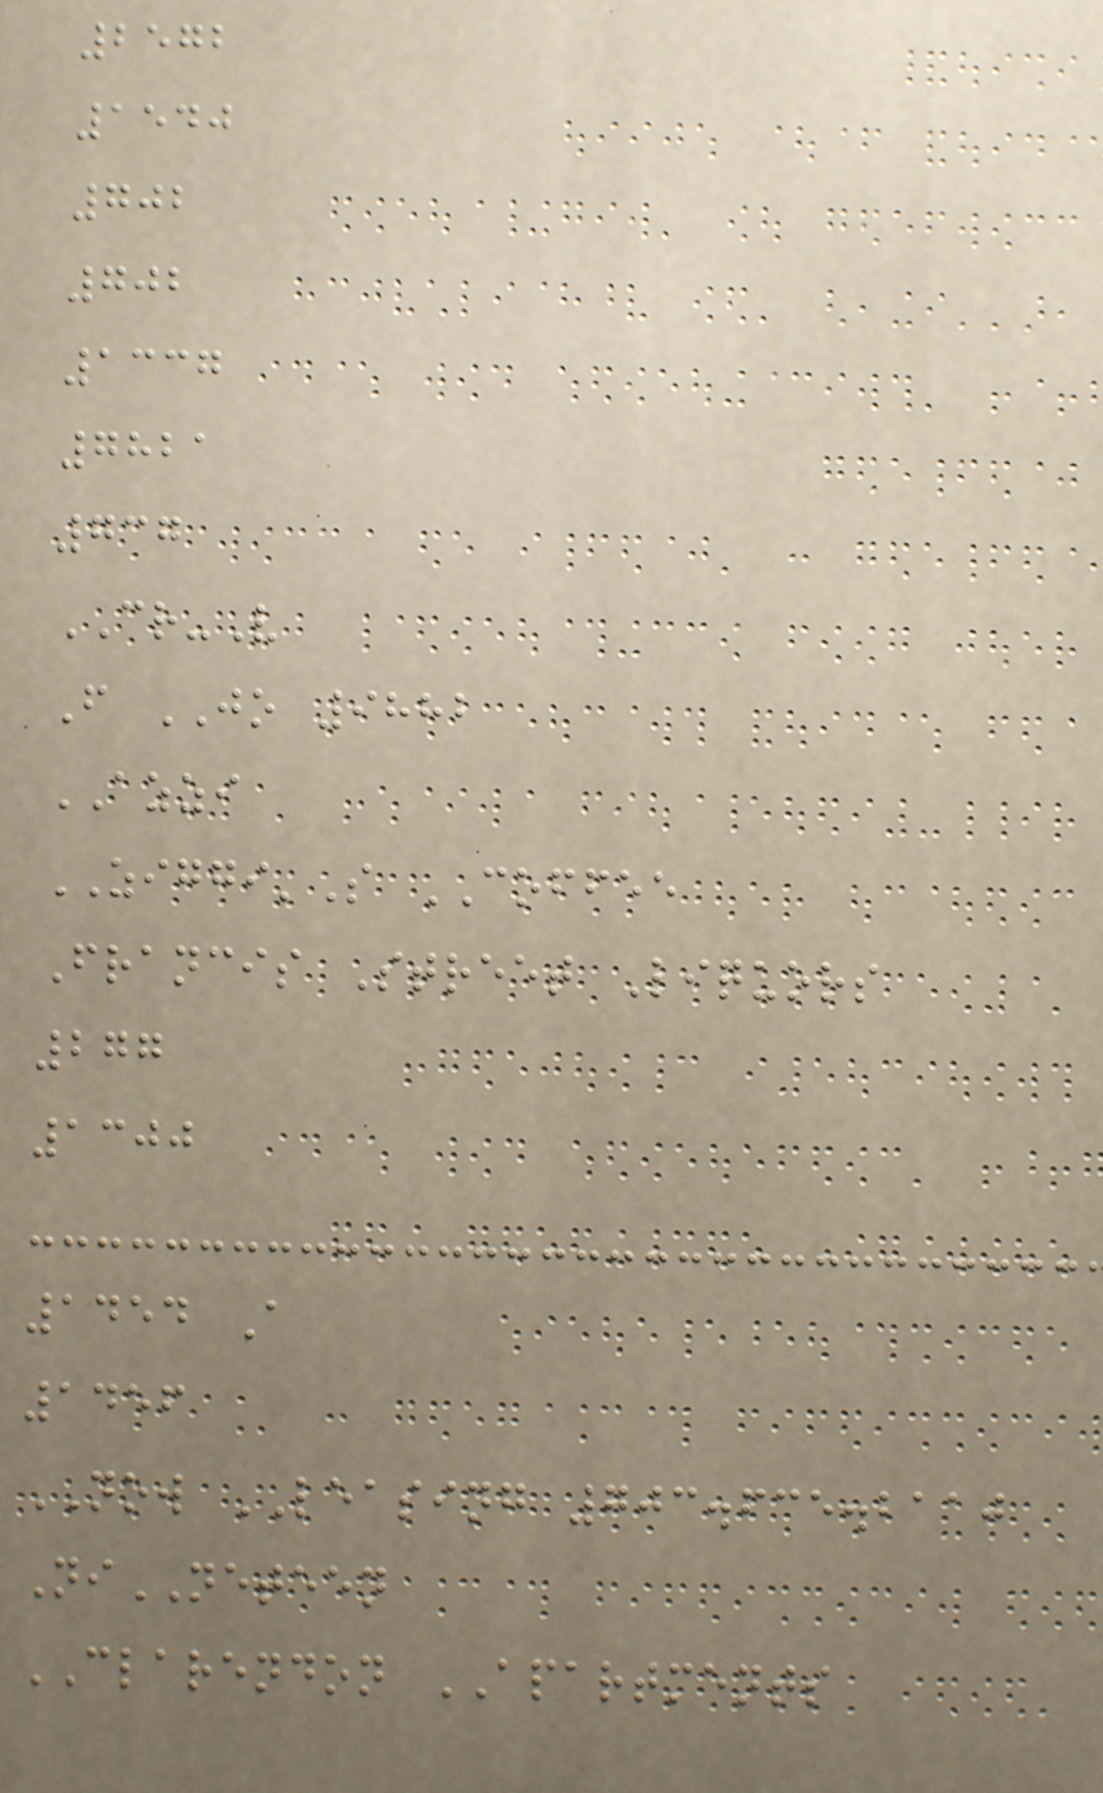2572
1540
702
702
1337
7821
737
CR-V
F JO 9882
AZZI
ZIGGI'S COFFEE
Francis Street Liquors
277
1300
1454 A
1456
NOW LEASING 703.635.2110
NiNETEEN
CLARENDON APARTMENTS
